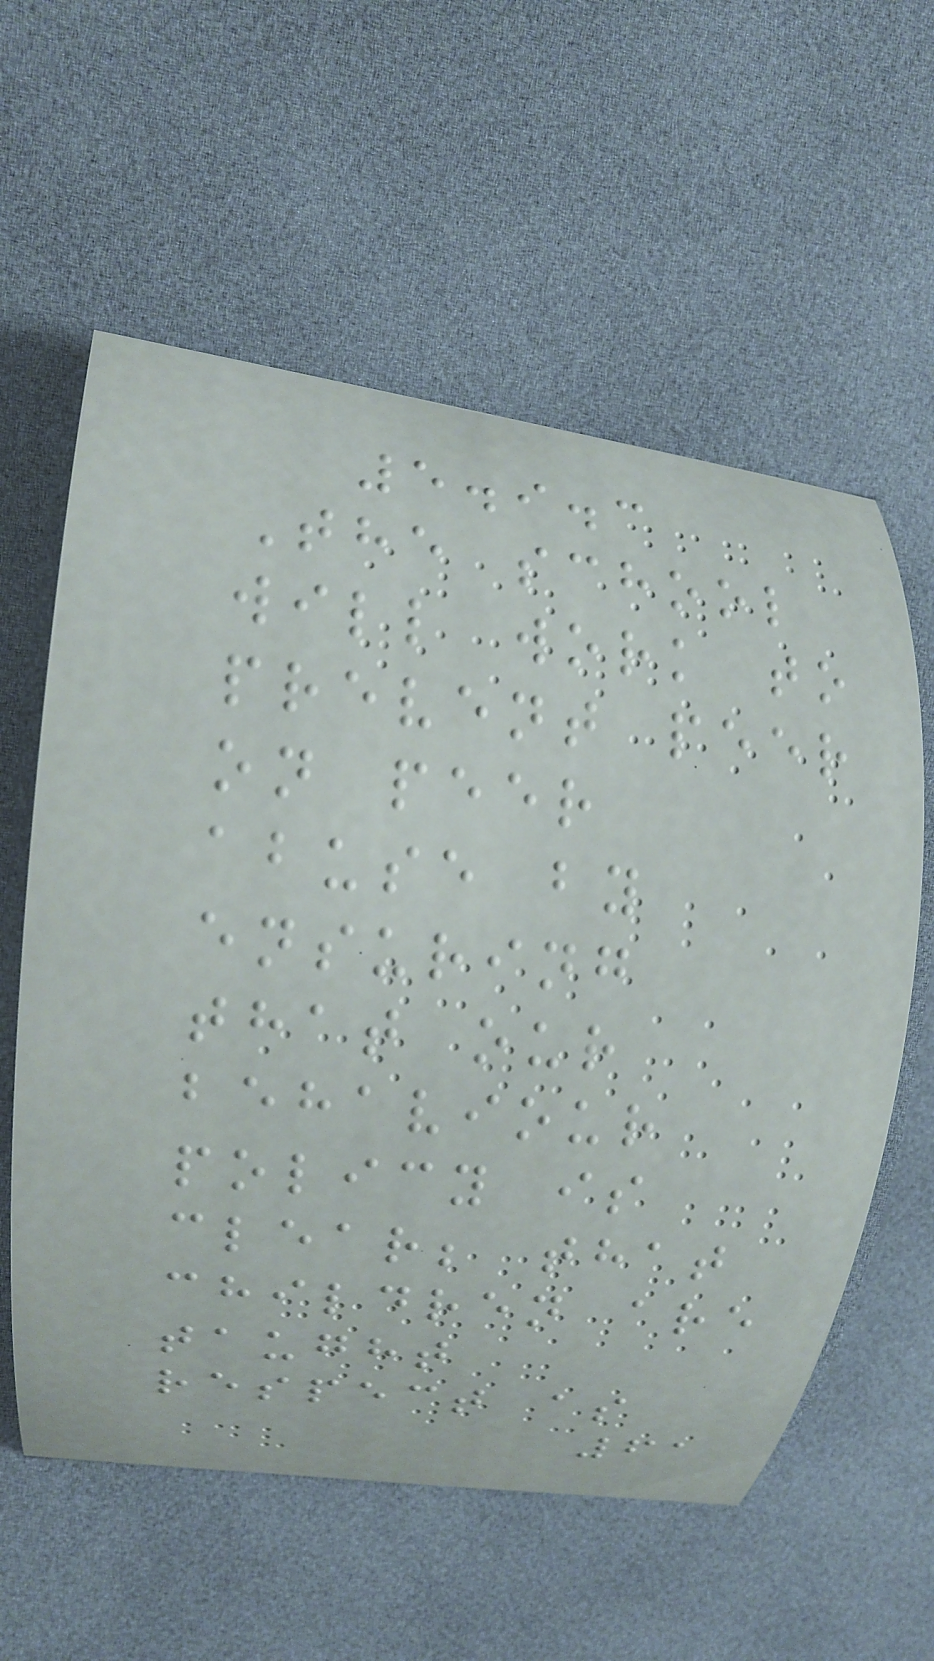5.9.3
The school
will work to
prevent peer
on peer
abuse by
ensuring
that our
behaviour
policy is
clear; that
children are
taught
respect as
61
